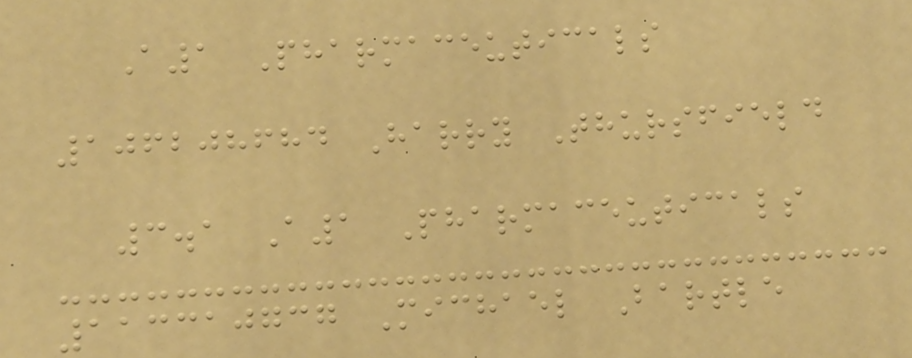A1 Pharmaceuticals
106208684 Harry Thursfield
3.1 A1 Pharmaceuticals
113310737 Michael Bartle
